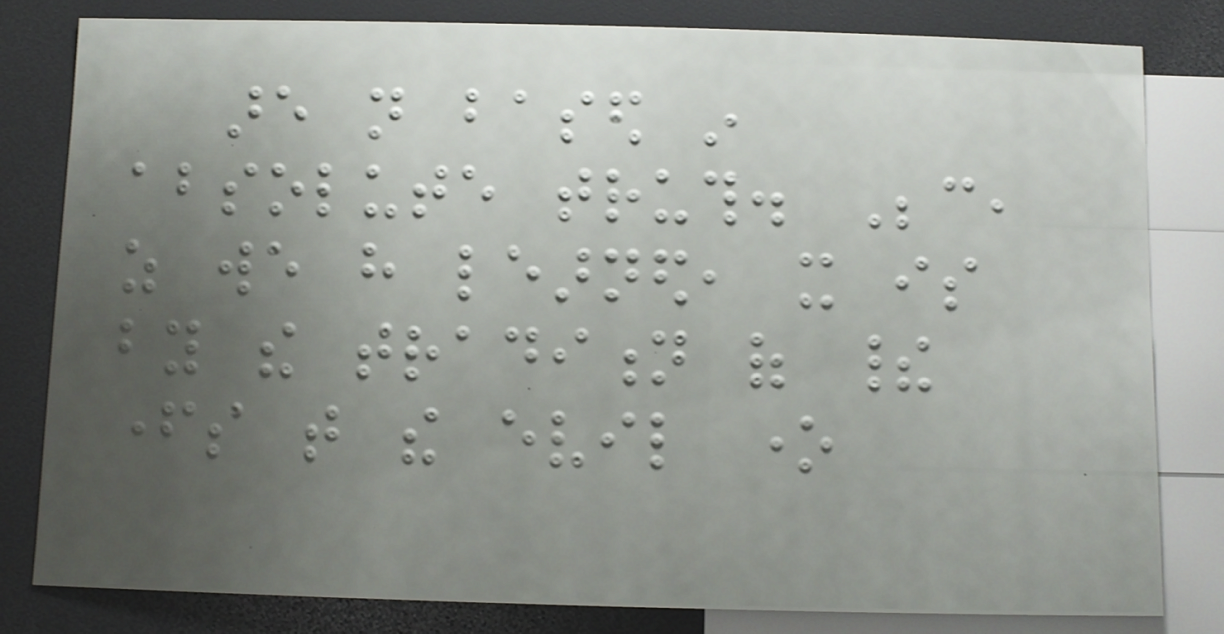are not based in
absolute truth. Because,
as we have learned, it is
by the tradition of their
fathers that the evil one
